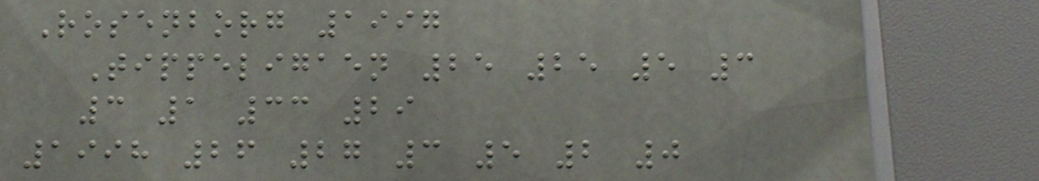Rosenborg 1997
Tippeligaen 25 25 5 3
3 1 33 29
1998 26 27 3 5 2 0
